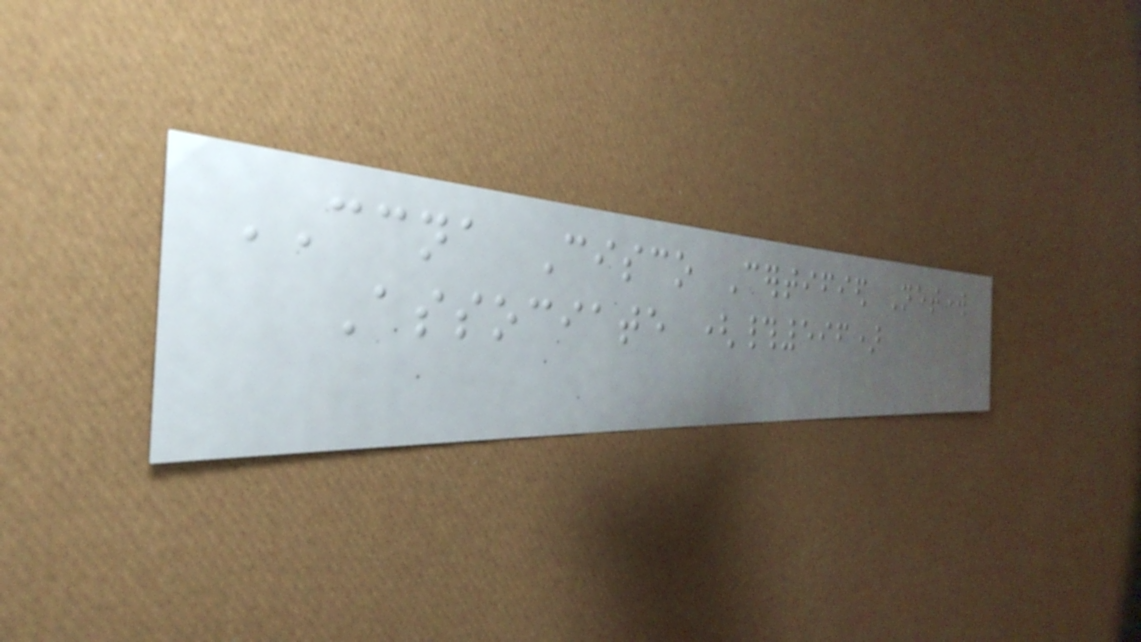CCNA Cisco Certified Network
Associate (#596)
